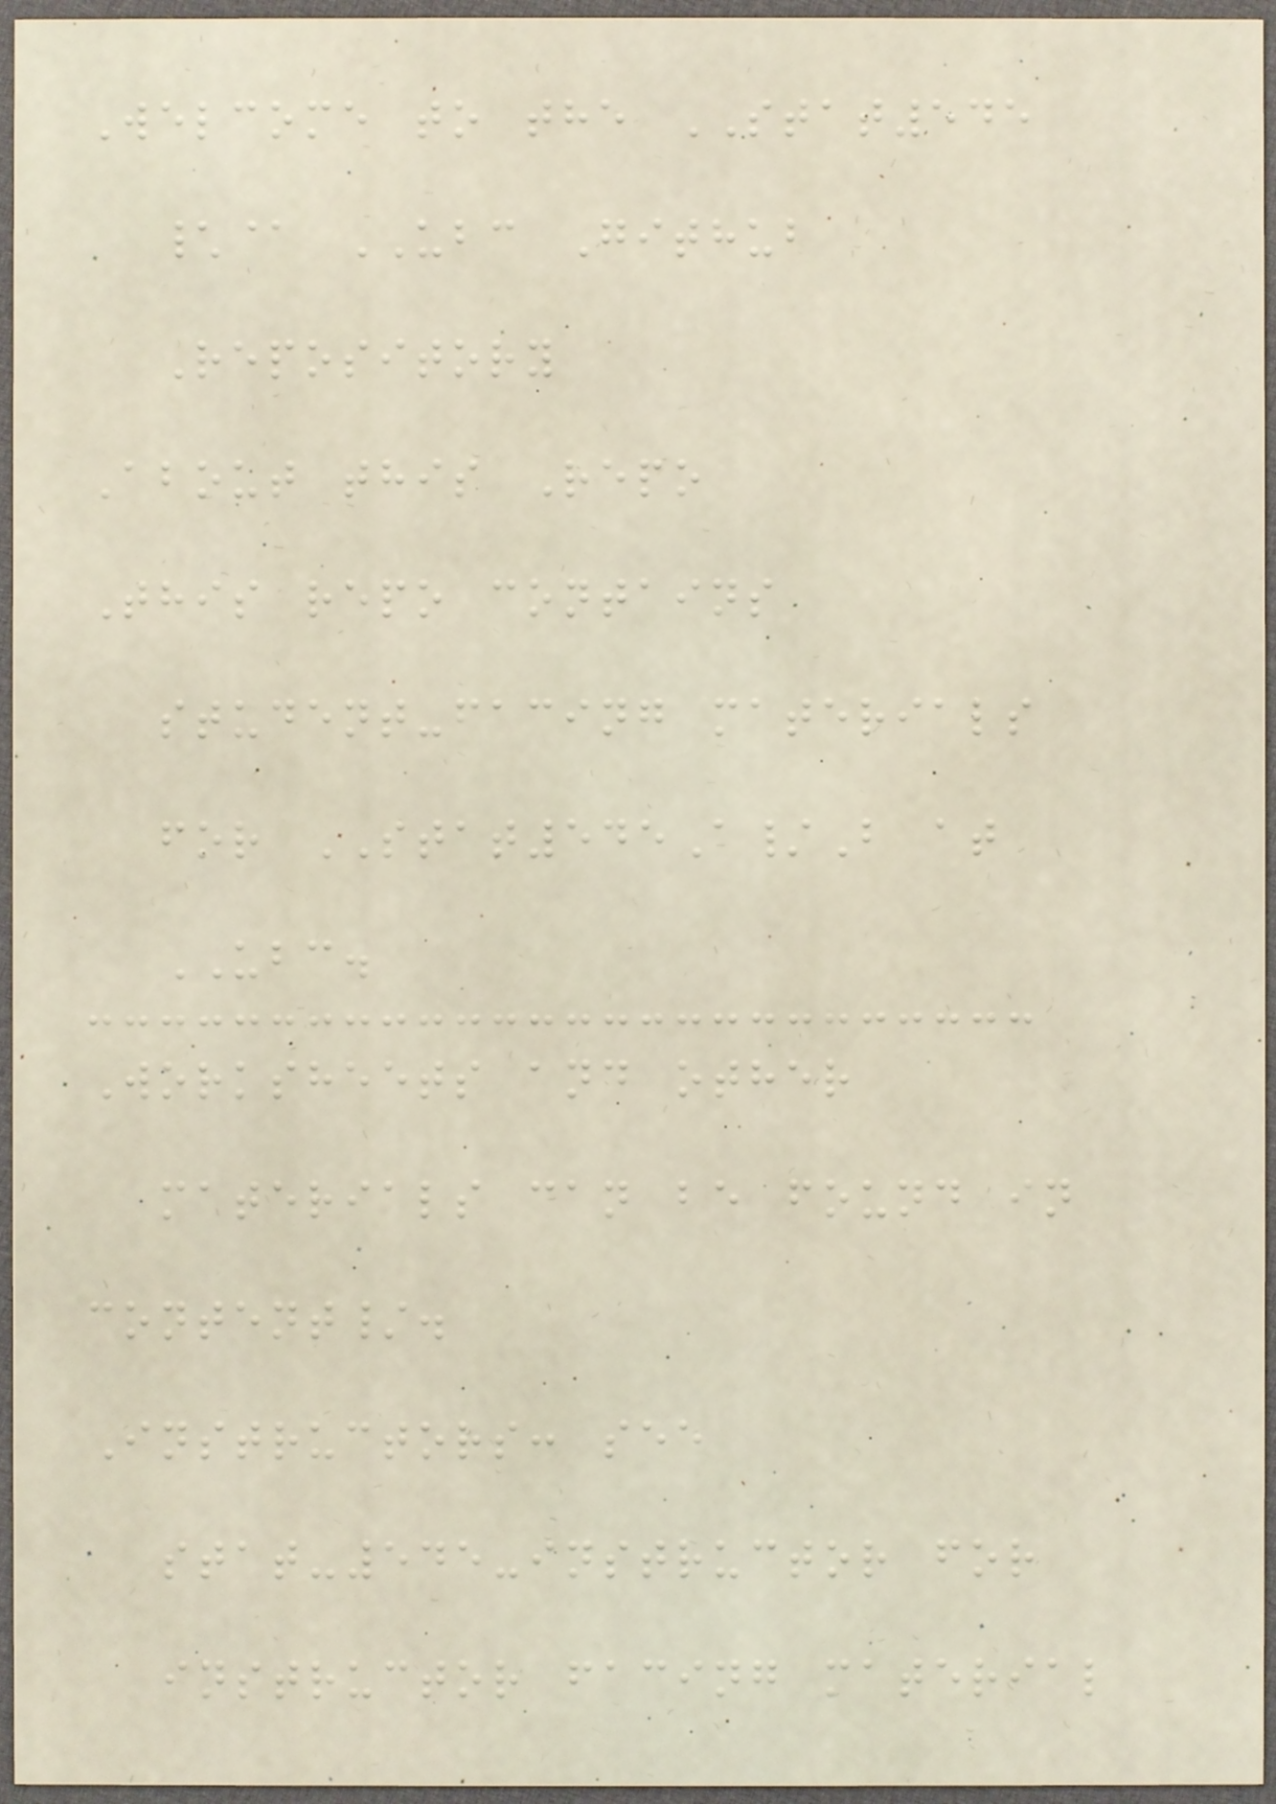Welcome to the STAT545
\@ UBC Github
Repository
About this Repo
This repo contains
student-facing materials
for STAT545A/B at
UBC.
Worksheets and other
materials can be found in
content/.
Instructors: see
stat-545-instructor for
instructor facing material
